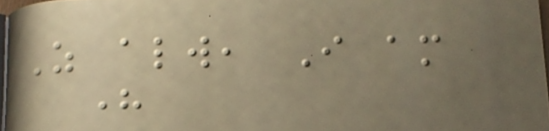As always, I am
here
